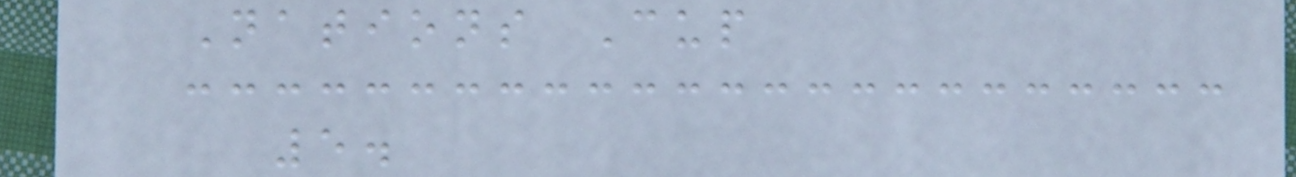Nations Cup
5.
